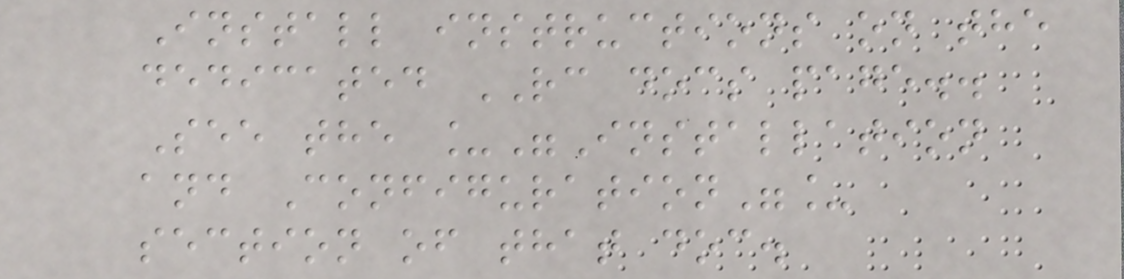Install instructions on the
dedicated RC docs page..
See the _"Installation
and Configuration"_
section of that doc.
